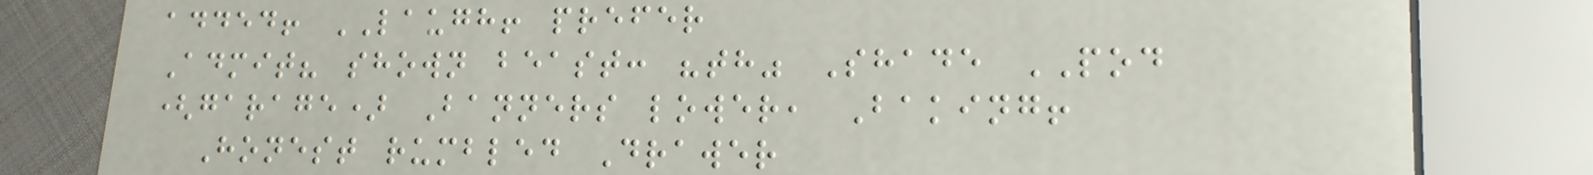added! LAUGH! prefer
Admit? shown beast: "th" Shade POD
(garage) Banners lower, Baking!
Honest rumbled Drawer
